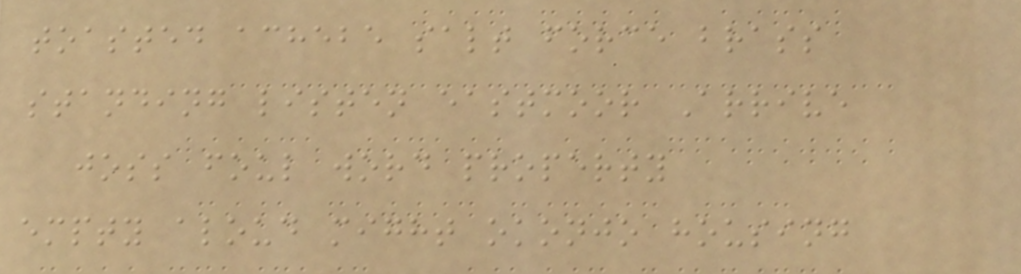toasted achebe salt force brass
standing listen eastmoor Arrive
joss foul word property
empty aloud might okonjo housing
